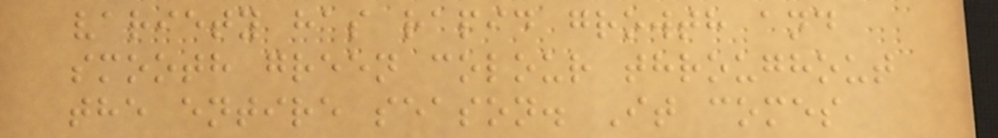variety has rapid growth and
smooth green colour throughout
the entire season. It comes
